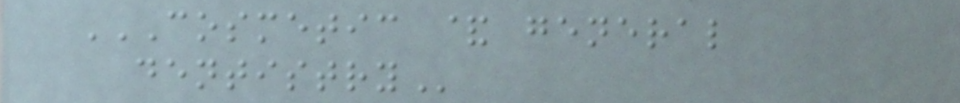COSMETIC & GENERAL
DENTISTRY
